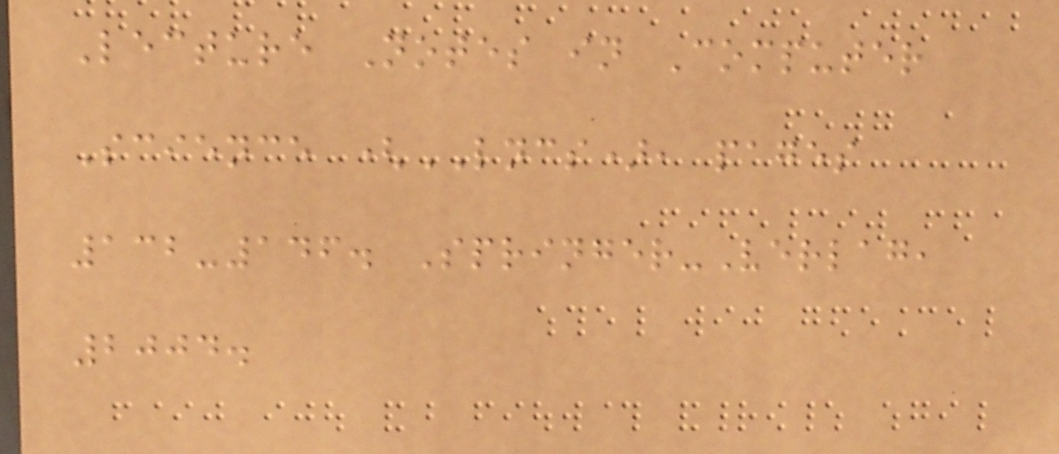Lecture Notes in Computer
Science (LNCS), pages
132-146. Springer-Verlag,
2004.
